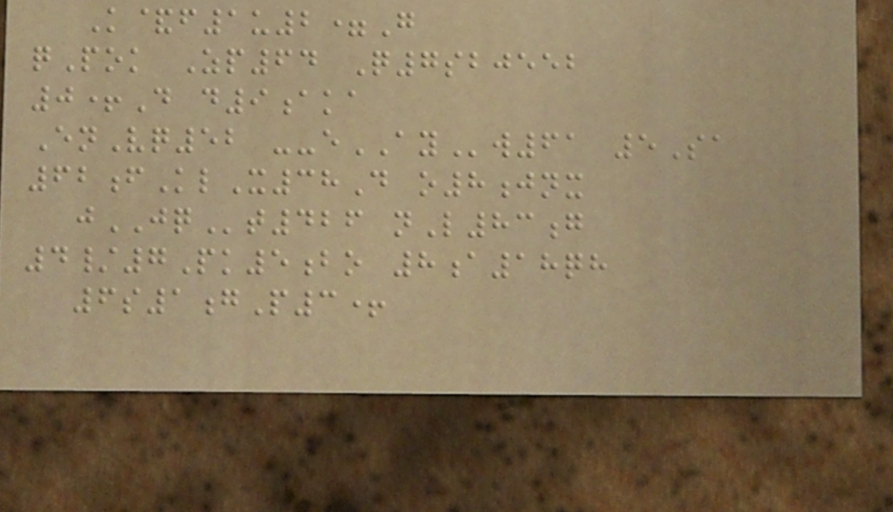K&f1u2=G
qPok Zp64 Q7sbjeeb
0+D d9aka
EnVq52 --eAYw61 5Sa
62fKlX38D o8jnx
jJQt426 nL83g
4/7Pk5bo 8a18qh
6s1gP3+
